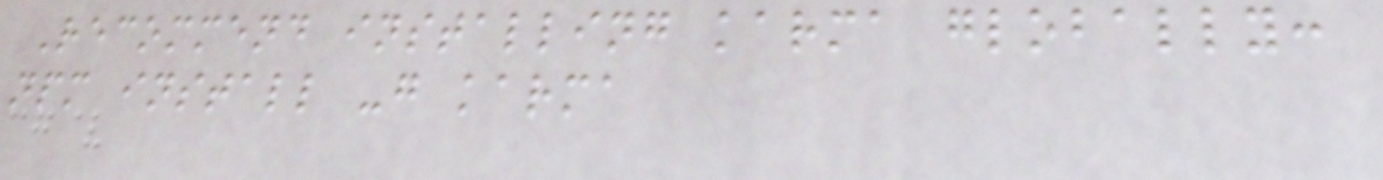Recommend installing karma globally:
npm install -g karma
